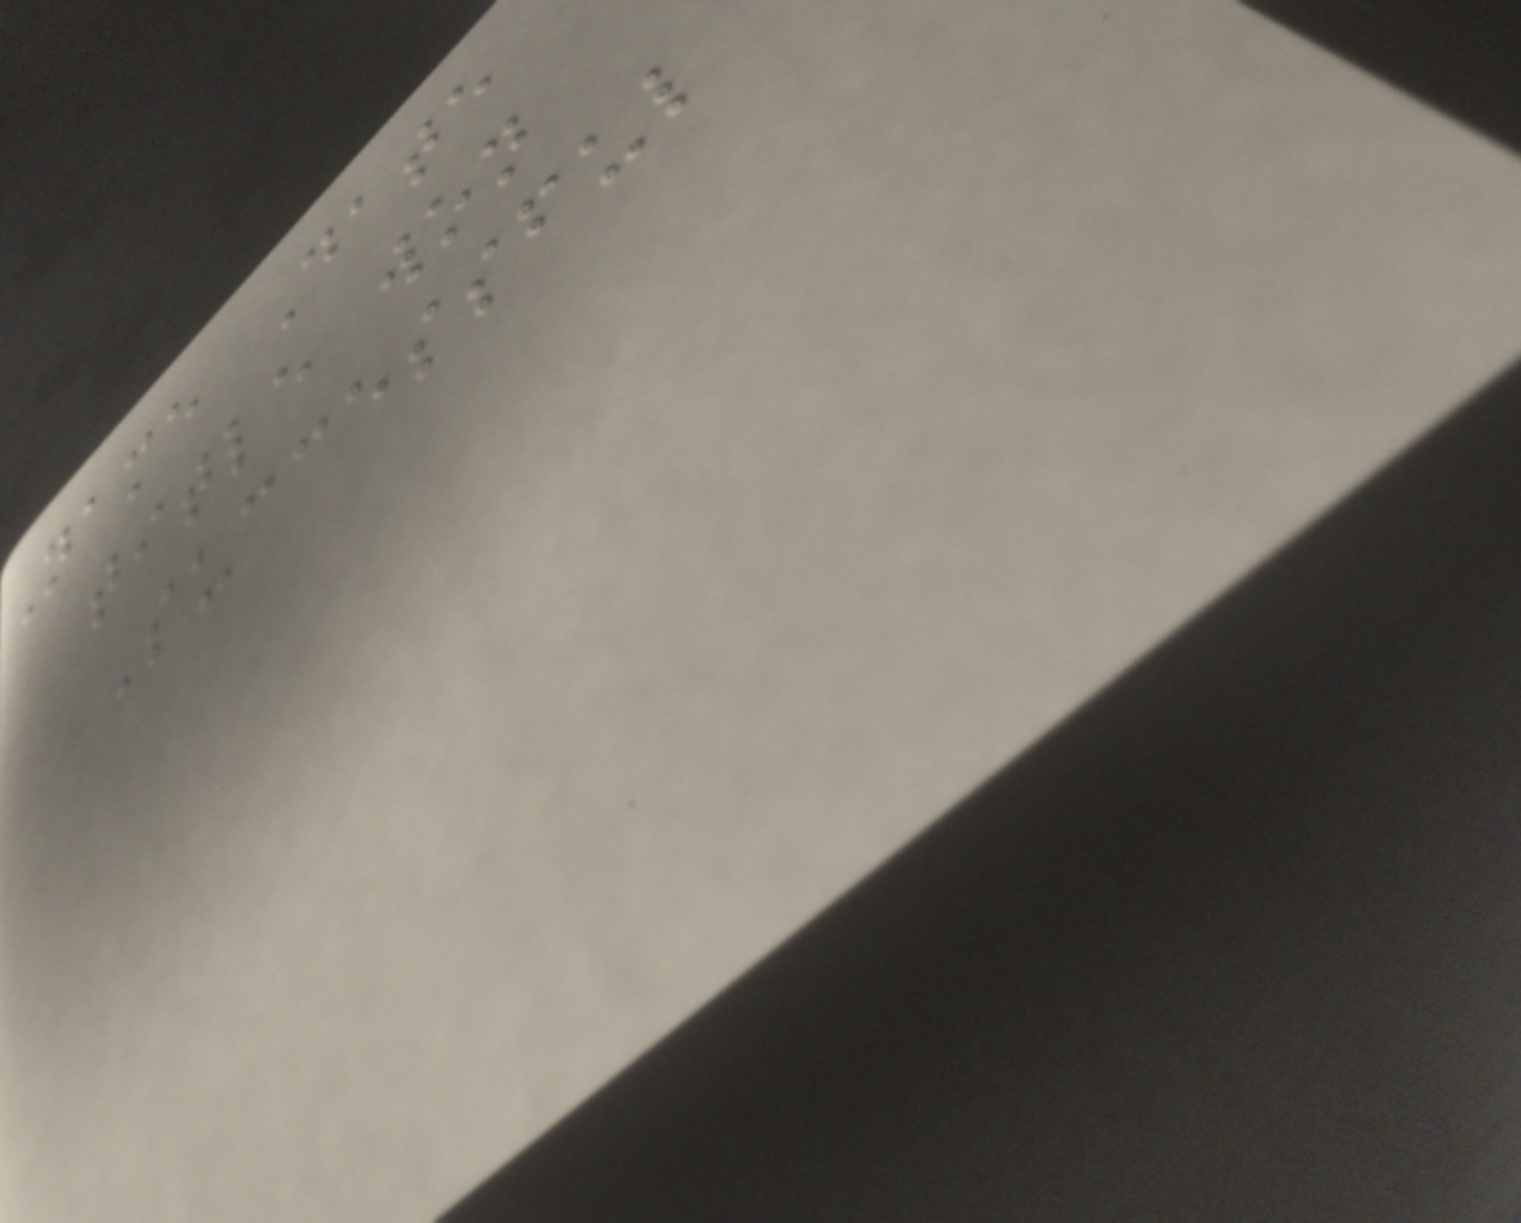Name Date
title won
Successful
